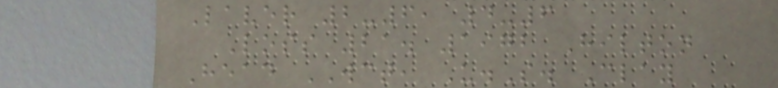Laver 2-6, 4-6
Loss 21. 1972 Hilton
Head WCT, U.S. Clay
